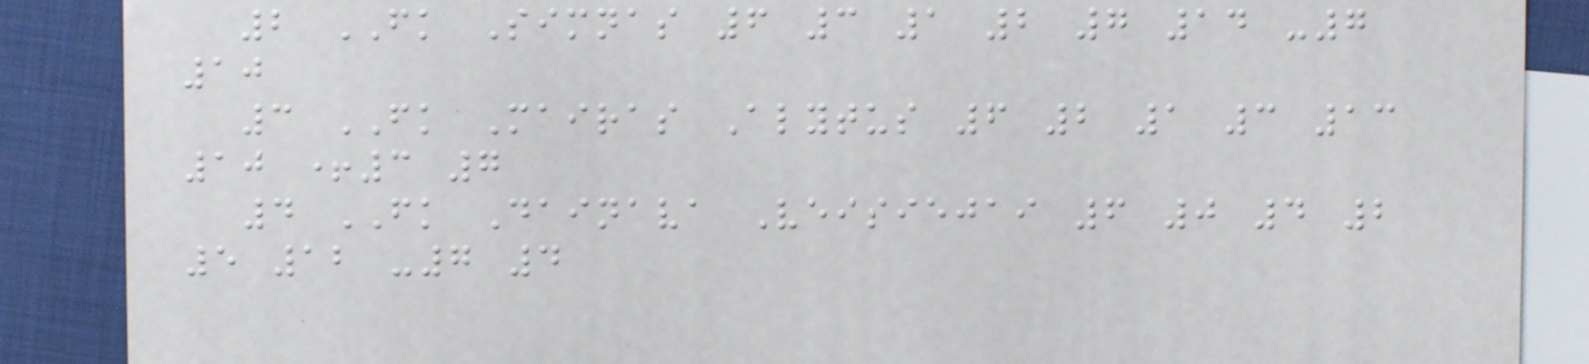2 FK Simnas 6 3 1 2 7 14 -7
10
3 FK Mairas Alytus 6 2 1 3 13
10 +3 7
4 FK Dainava Veisiejai 6 0 4 2
5 12 -7 4
